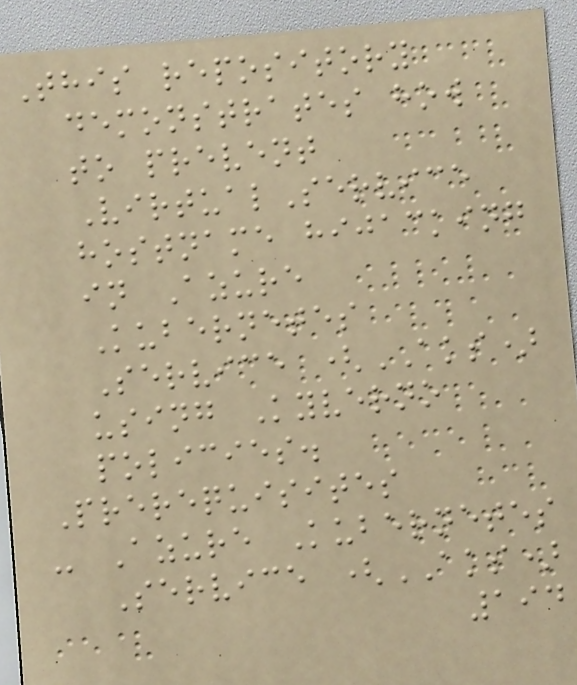This repository
demonstrates how
to prevent
VirtualService
hostname hijacking
in Azure
Kubernetes
Service (AKS)
using Kyverno
policies.
Prerequisites
- Azure Kubernetes
Service (AKS)
194
